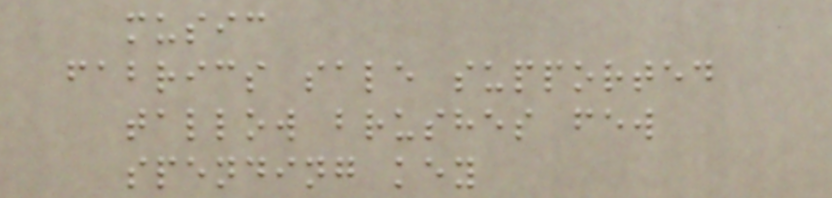music
fabrics sale supported
tallow brushes few
spending key
